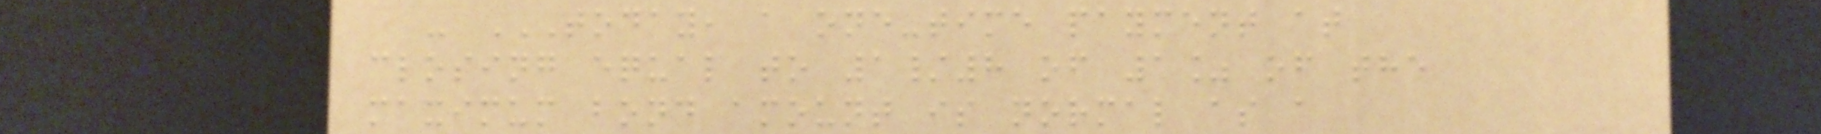- TODAY, A ONE-TIME PAYMENT AT
CLOSING EQUAL TO 1/8 OF 1% OF THE
MAXIMUM BOND AMOUNT IS NORMAL AS A
